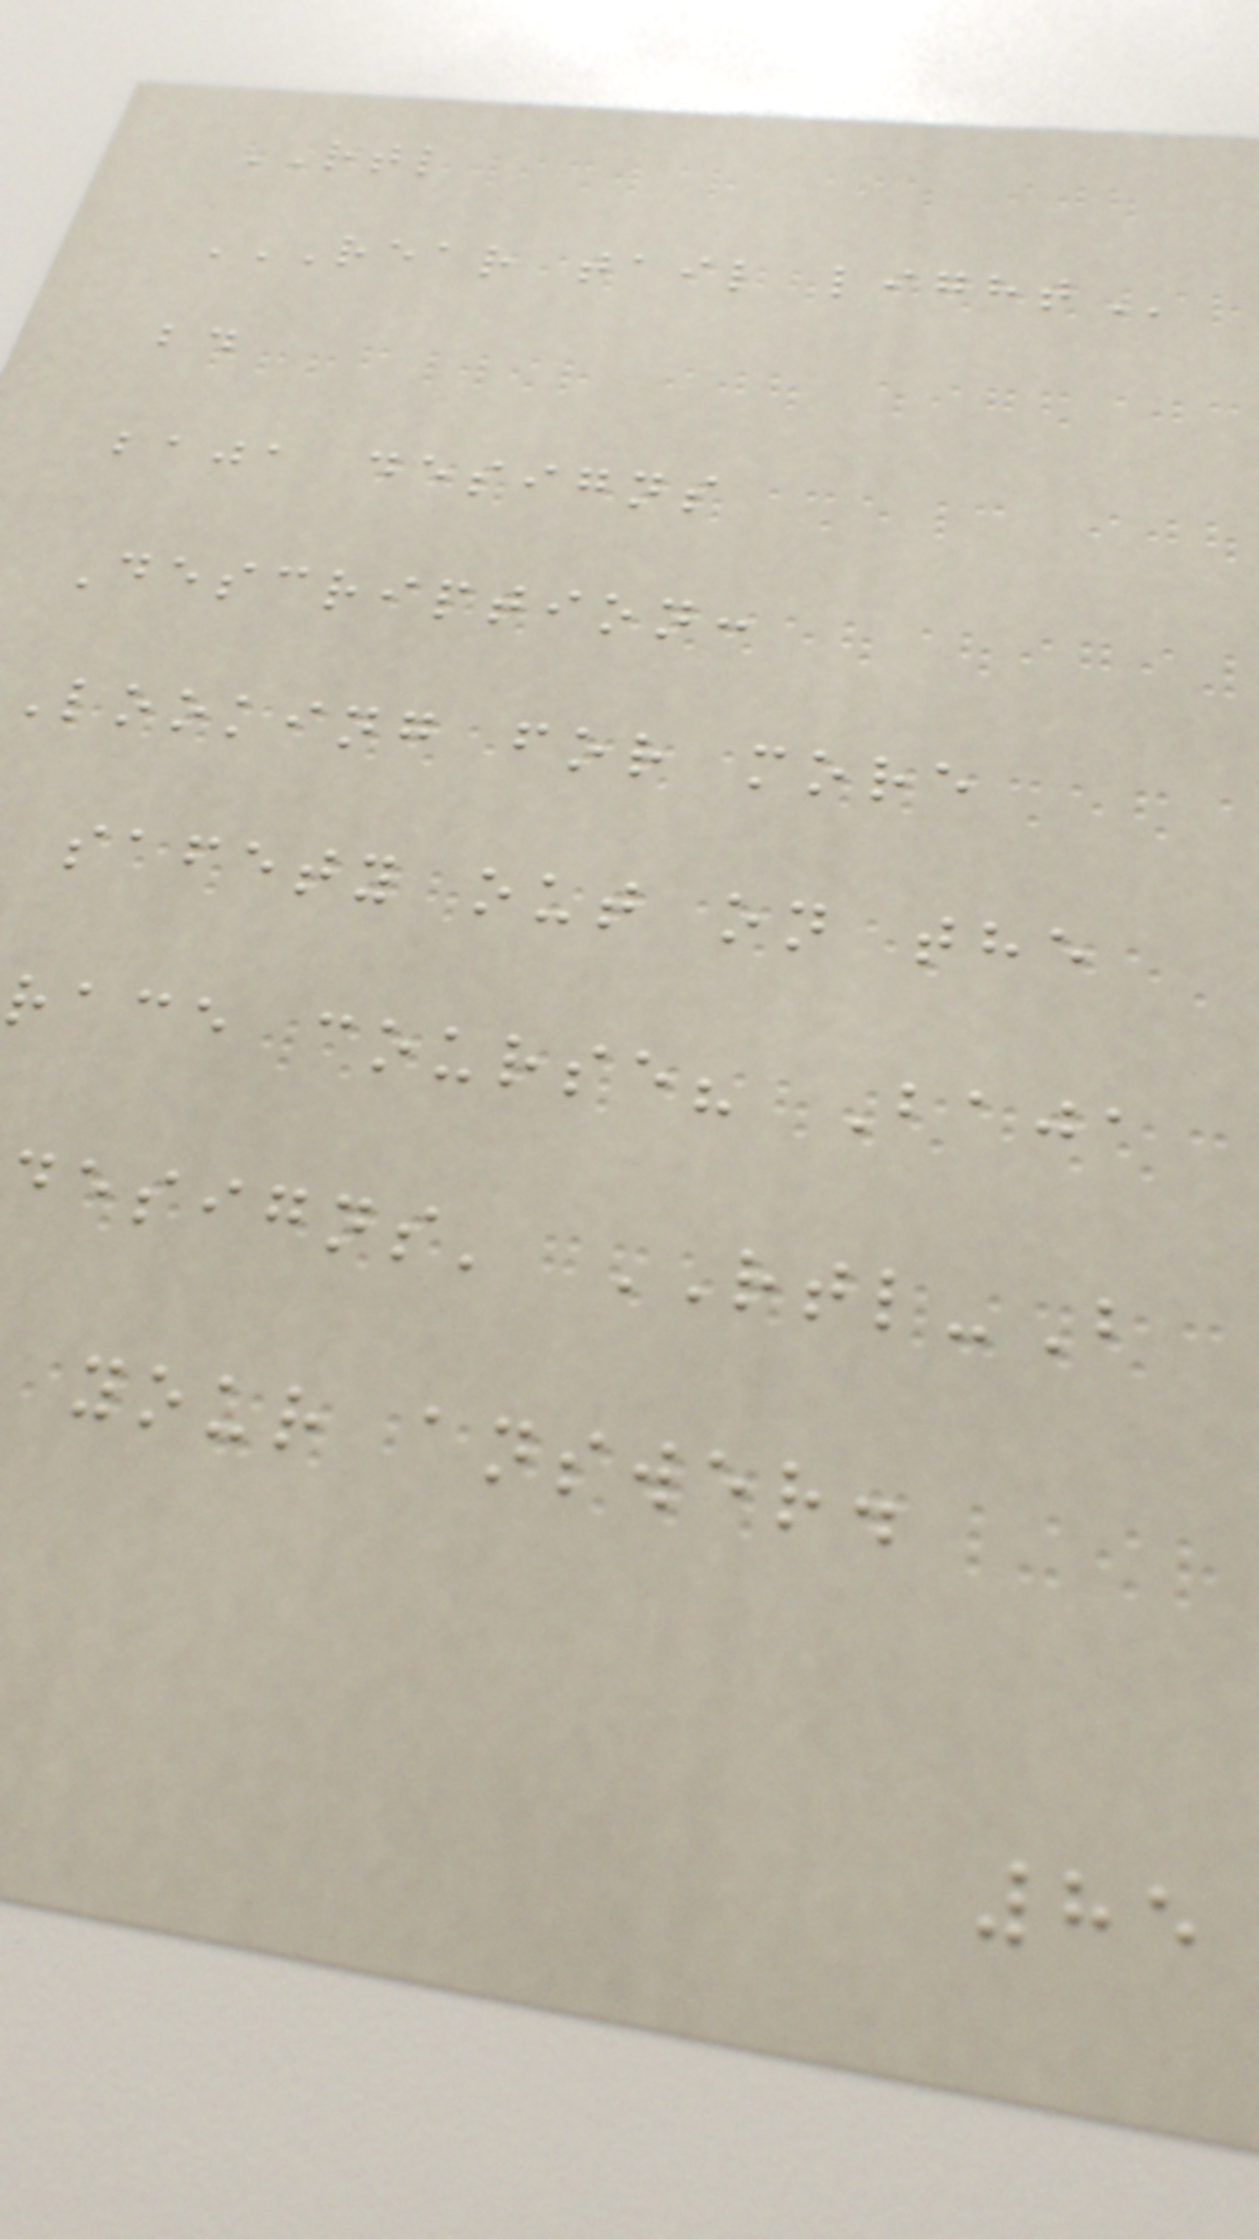RTL
REAR TAIL LIGHT
bd
baja designs
Description:
Looking for more
safety out on the
race course? Baja
designs' RTL-B
your answer.
85
